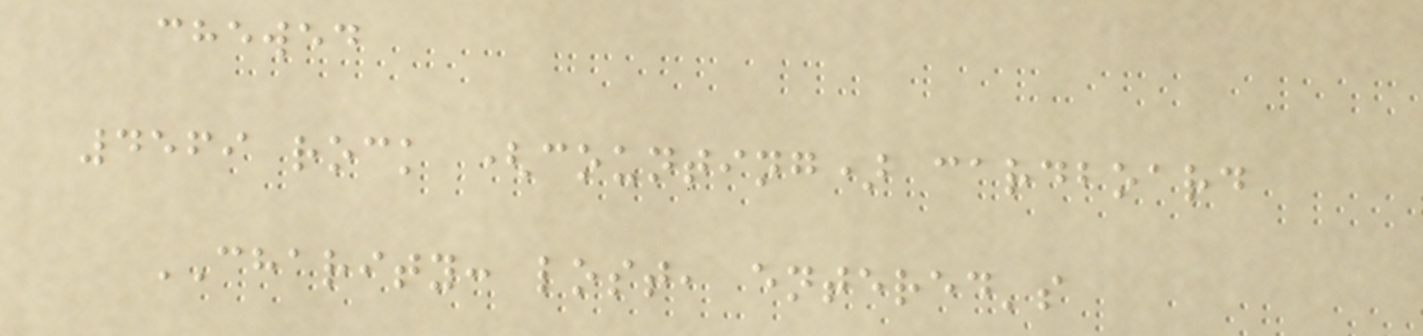chewed
4569 rock (counting) cardboard
CHARITY: lost, entered's
